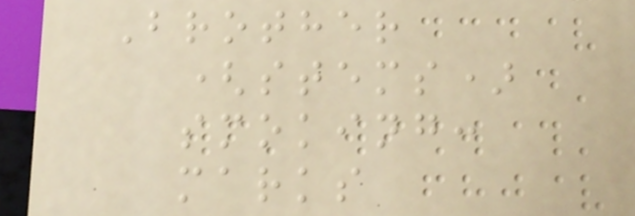Brother
(stems)
smoking:
marks
